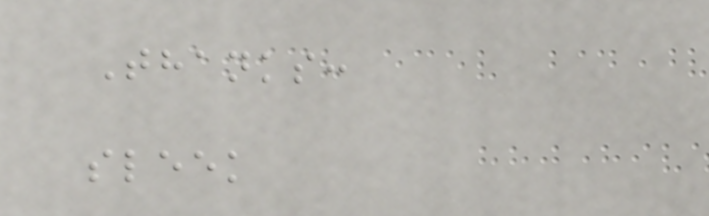Thanks:
sleek
